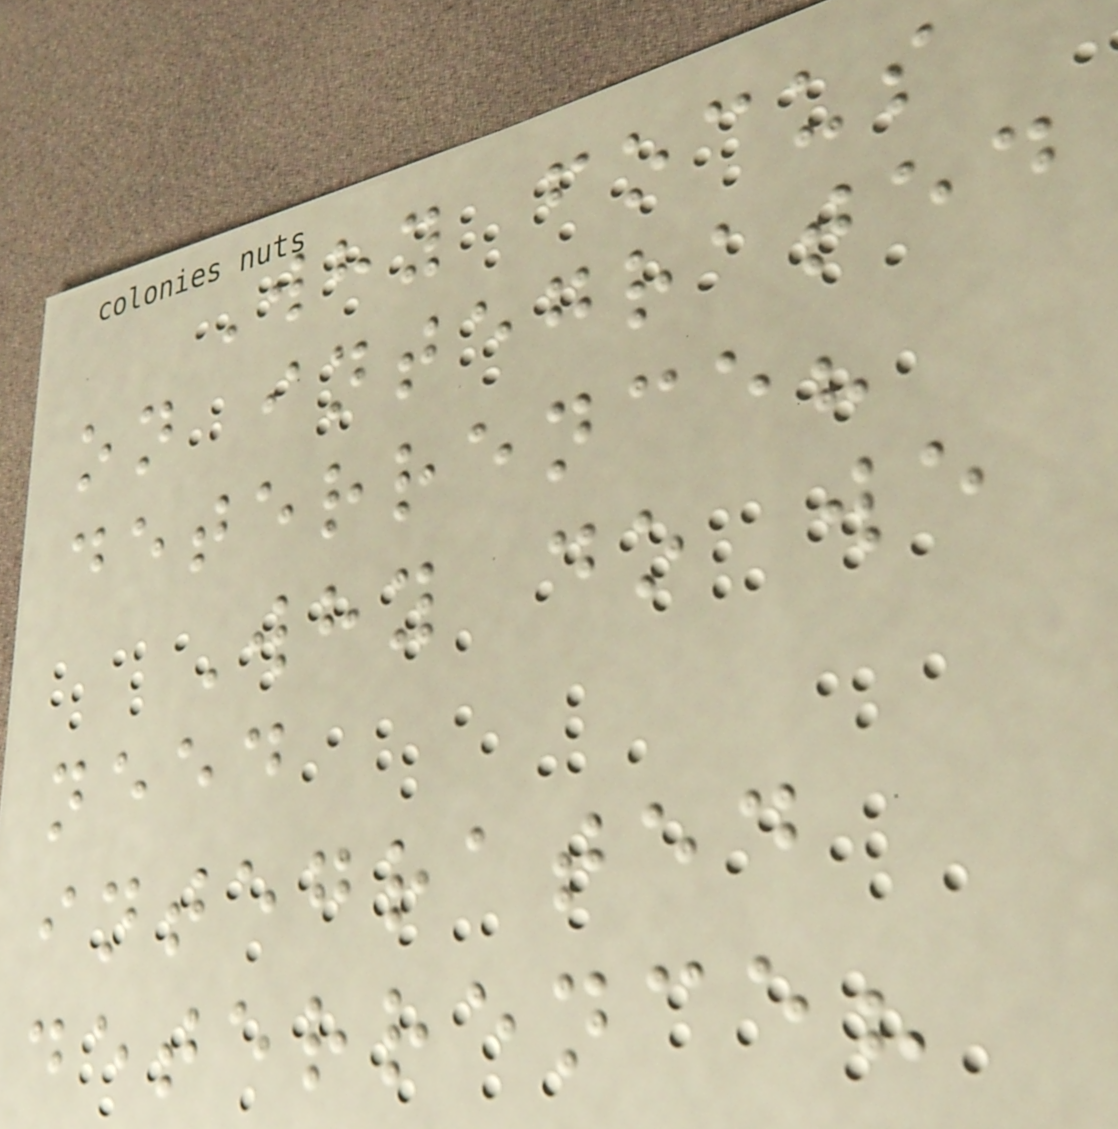Why focus
on integrated
deterrence?
Why do we
need
integrated
deterrence?
